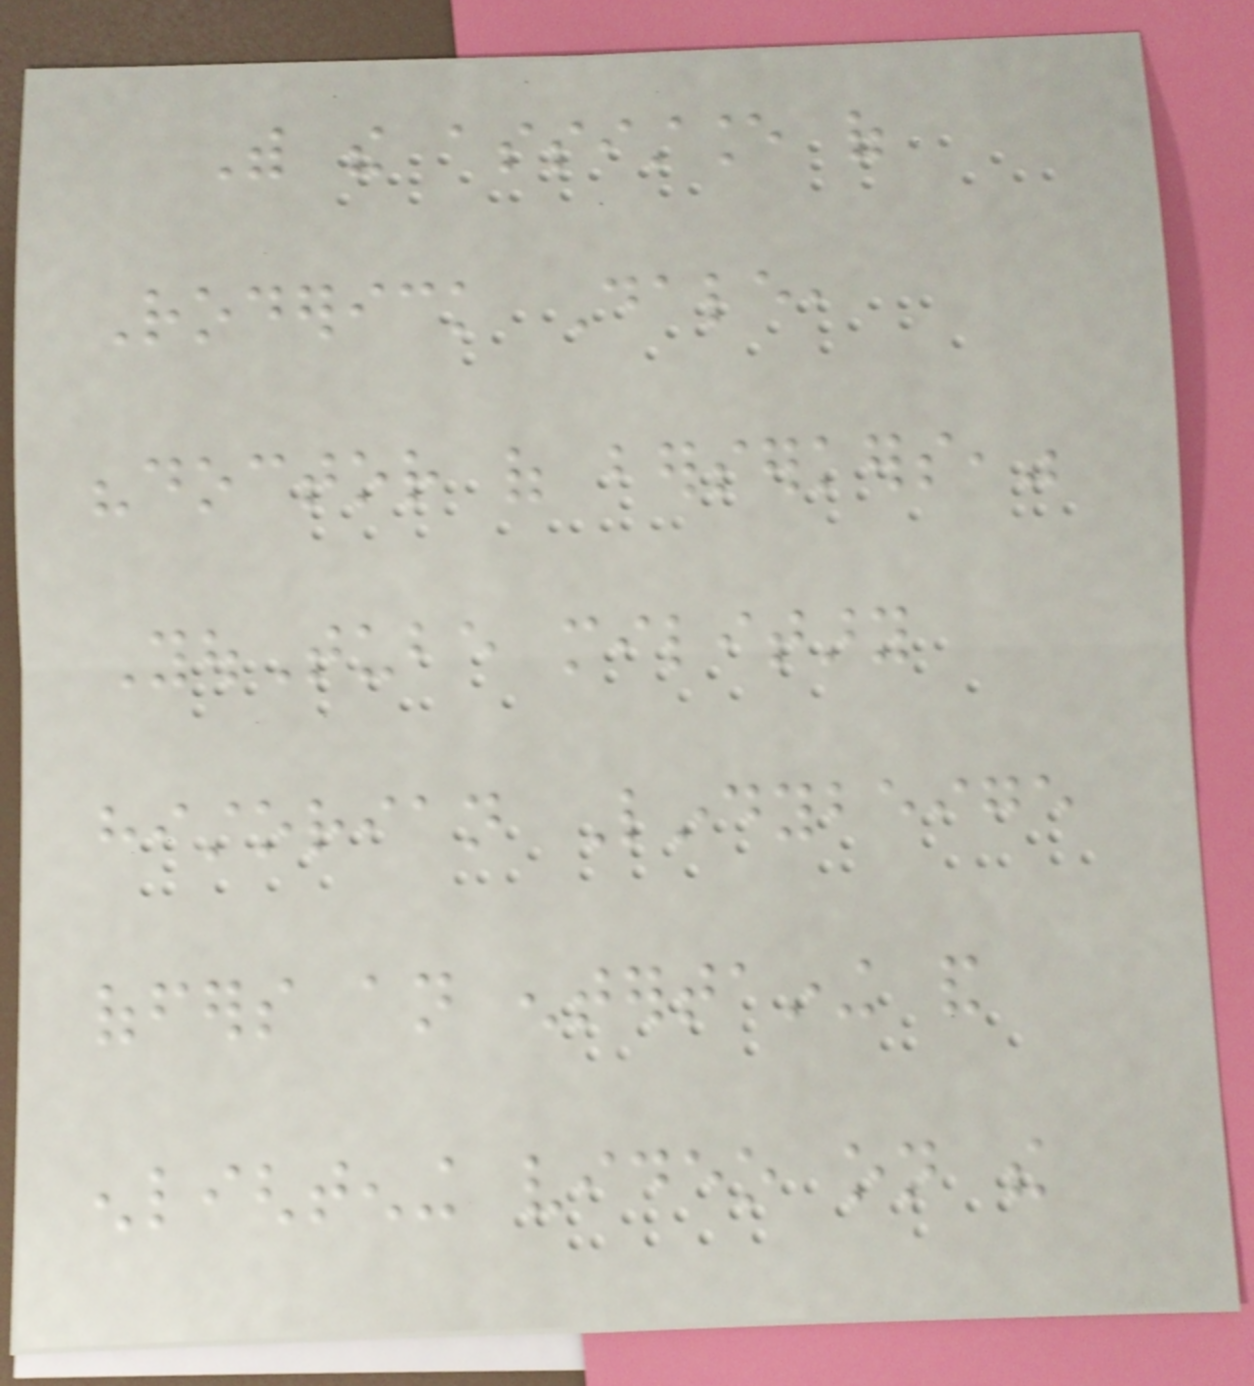With the assistance of
Roderick Dale,
"doctor of berserkers,"
YouTube military
historian Lindybeige
offers an entertaining and
enlightening video on the
